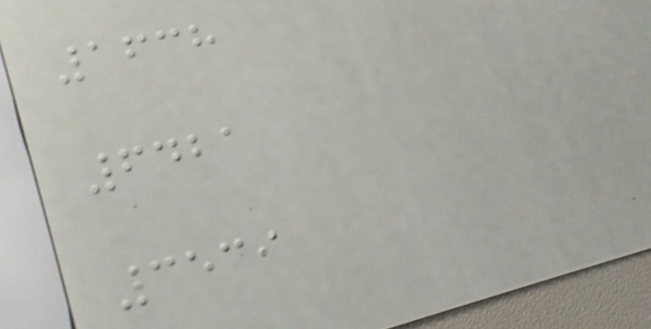1638
6421
3539
